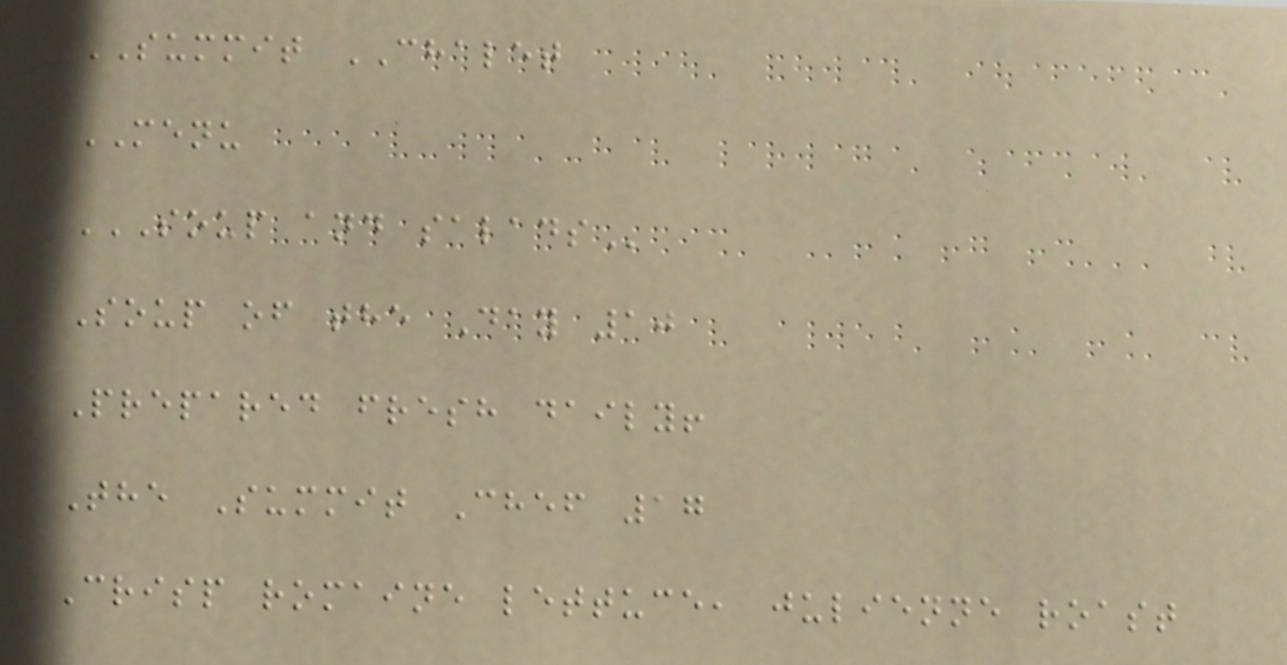SUMMIT CHALET
MENU
SOUP AND SALADS
Soup of the Day 10
Prepared fresh daily!
The Summit Chef 17
Crisp romaine lettuce, julienne roast
